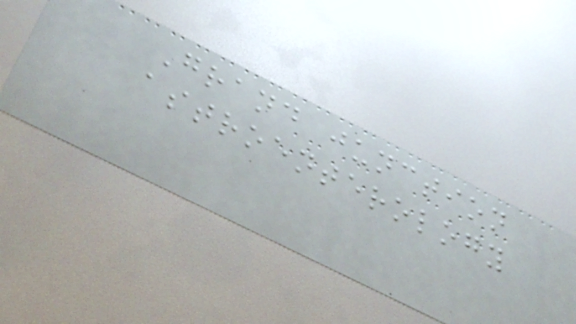Grand junction
astroenterology
